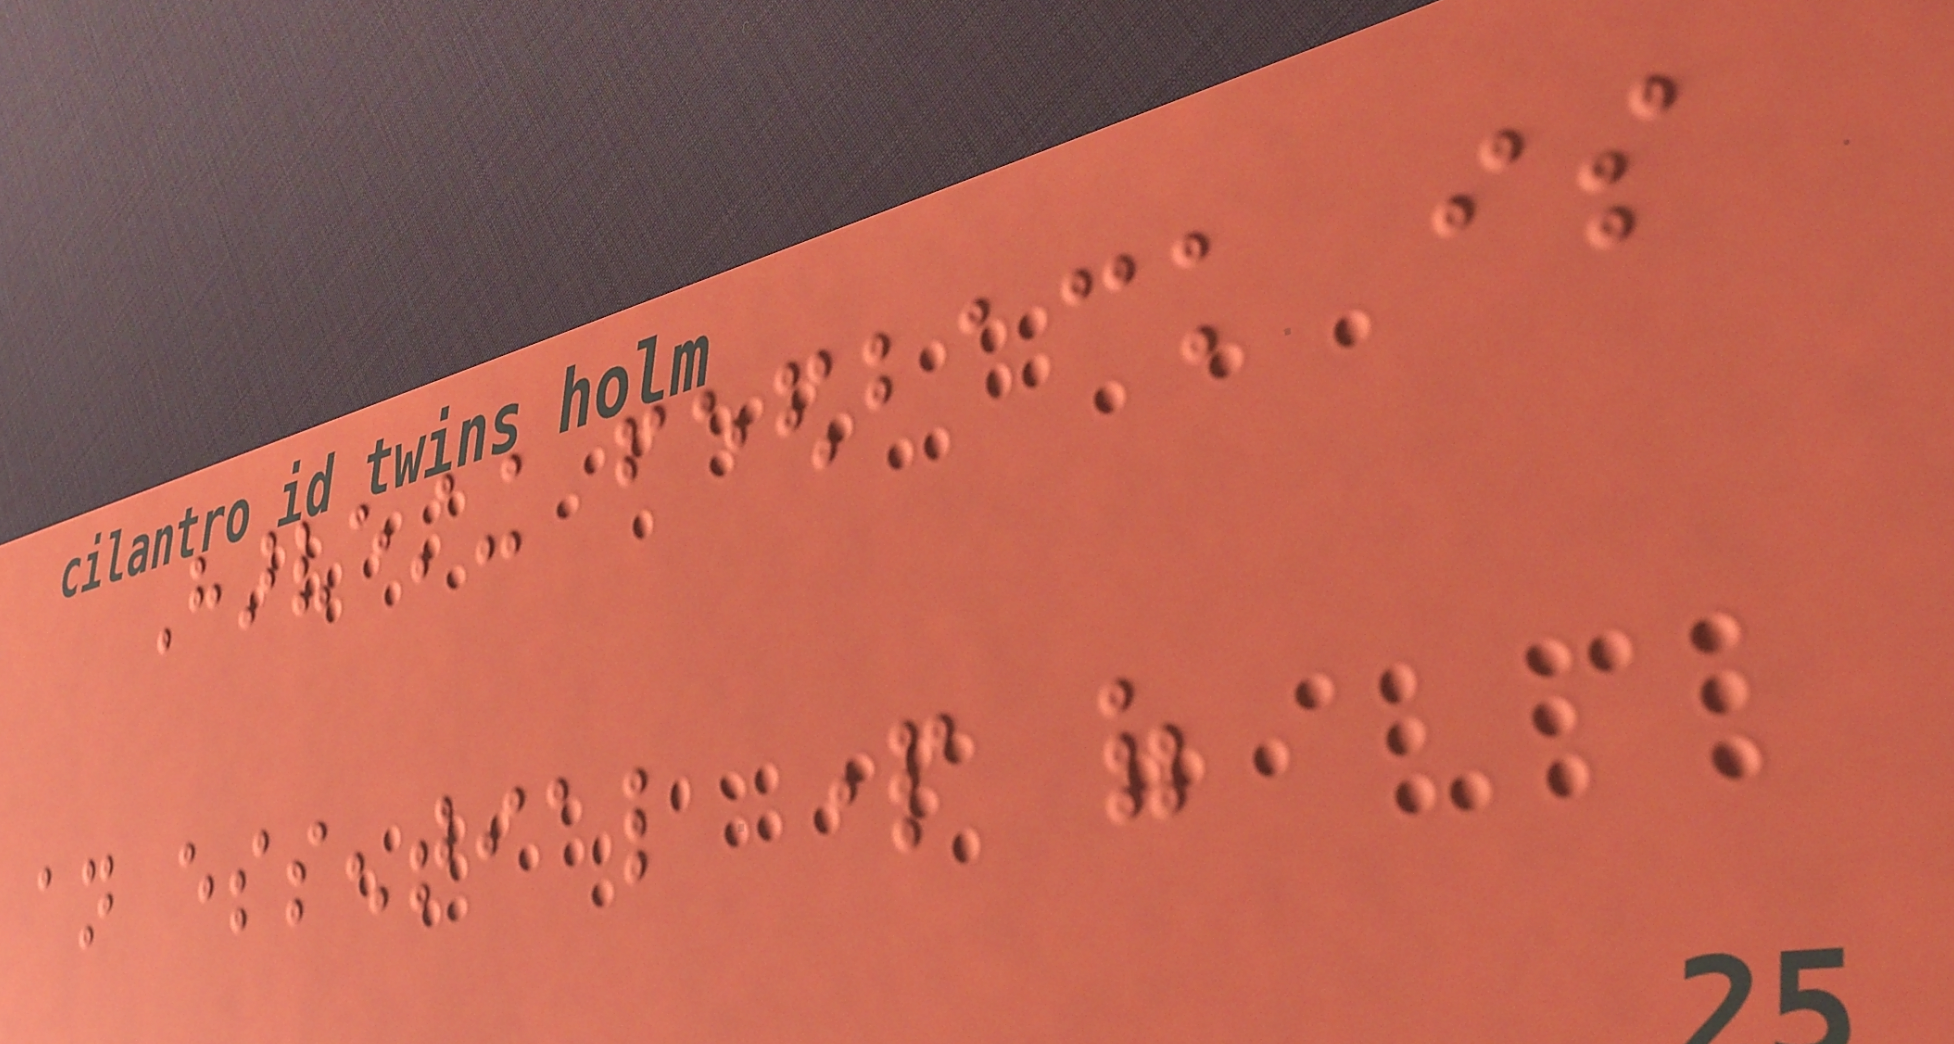Harvesting feedback is
an essential part of
